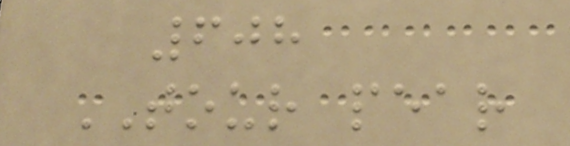608
TOUR pear
